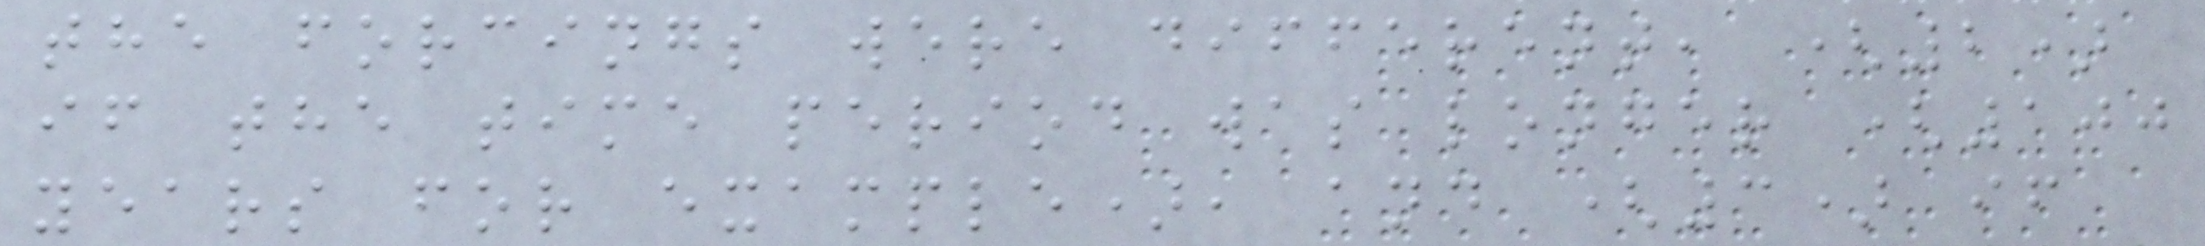the forcings were different, (2)
if the time period was longer (100
years for example), and (3) if
